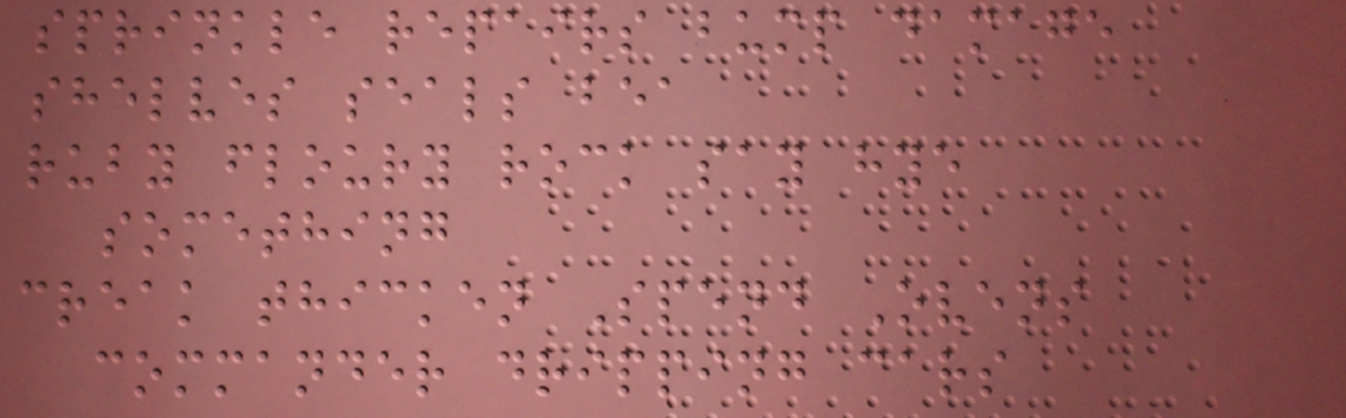sprinkle repairs bump damage
shelves seals bea
ruby floury rock say hye
something
creak thicken Spend Ovens
commander dripping cars
